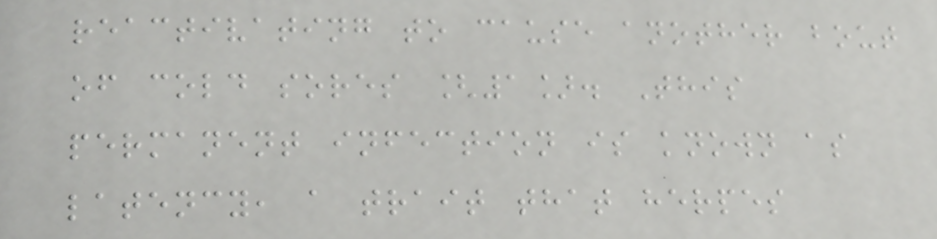reactivating to cause another bout
of cold sores [1]. This
permanent infection is known as
latency, a trait that herpes
